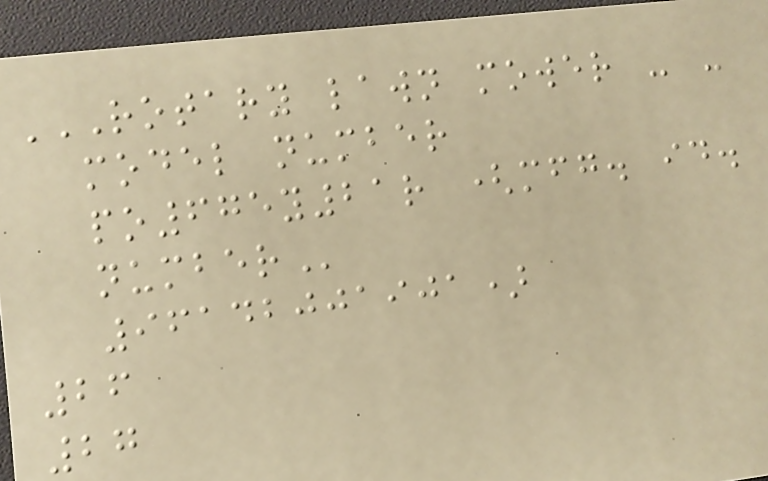ROTARY LAWN MOWER - -
MODEL NUMBER
PO675Y21R (MFG. ID.
NUMBER
96142001901)
26
27
